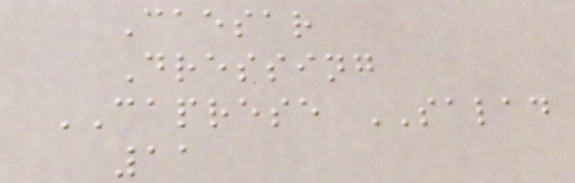Caesar
Dressing
CAPRESE SALAD
11
